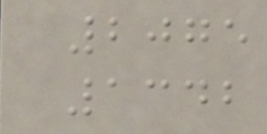2075
1342
